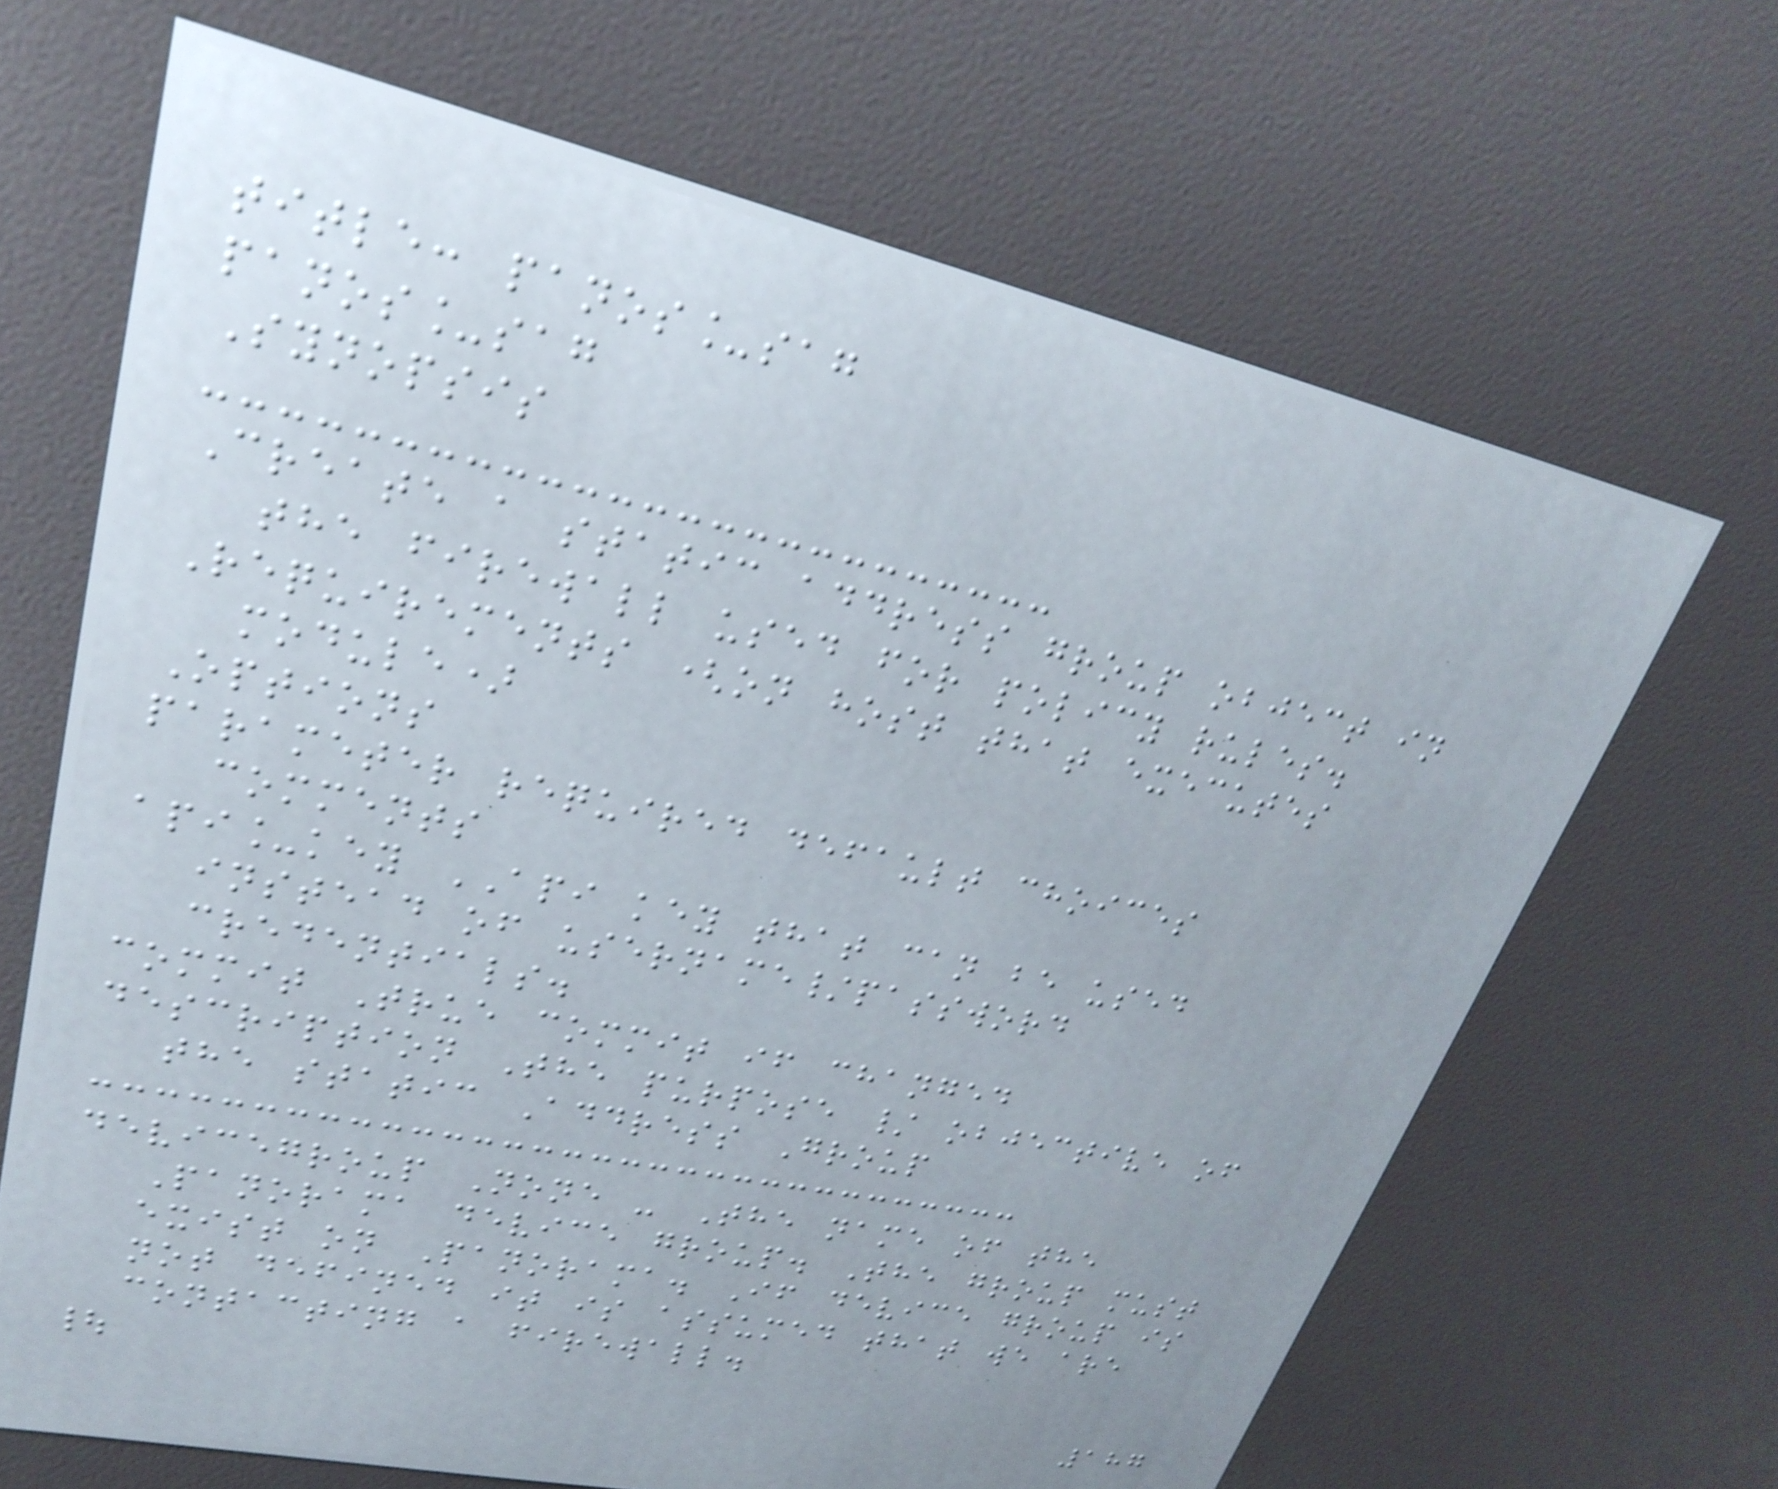title: panos_sag
panos_sag
Synopsis
Create a static address group object in
the firewall used for policy rules.
Requirements (on host that executes
module)
Options
parameter required default choices
comments
api_key API key that can be used
instead of username/password
credentials.
commit True commit if changed
description The purpose / objective of
the static Address Group
devicegroup None - The name of the
Panorama device group. The group must
exist on Panorama. If device group is
not defined it is assumed that we are
contacting a firewall.
|
187
